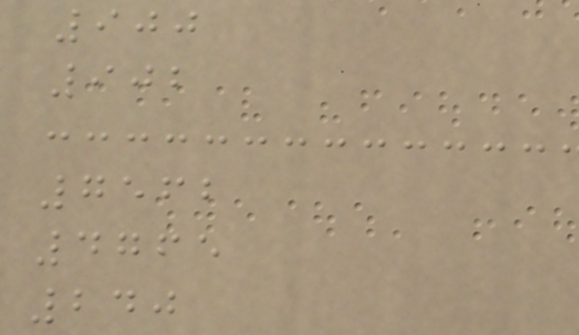900
902
7562
4765
240
